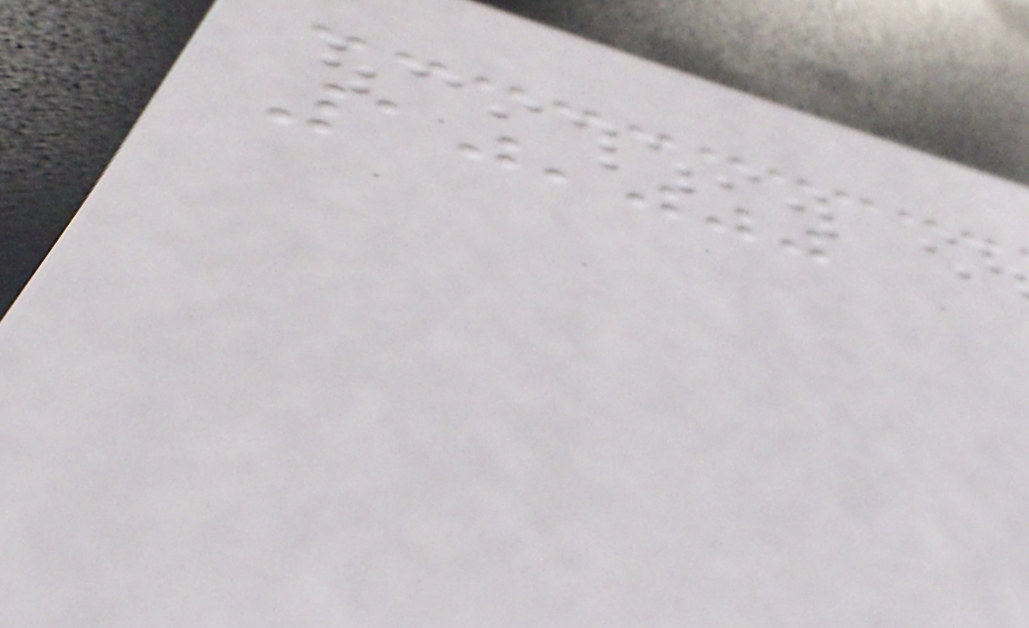10,000
